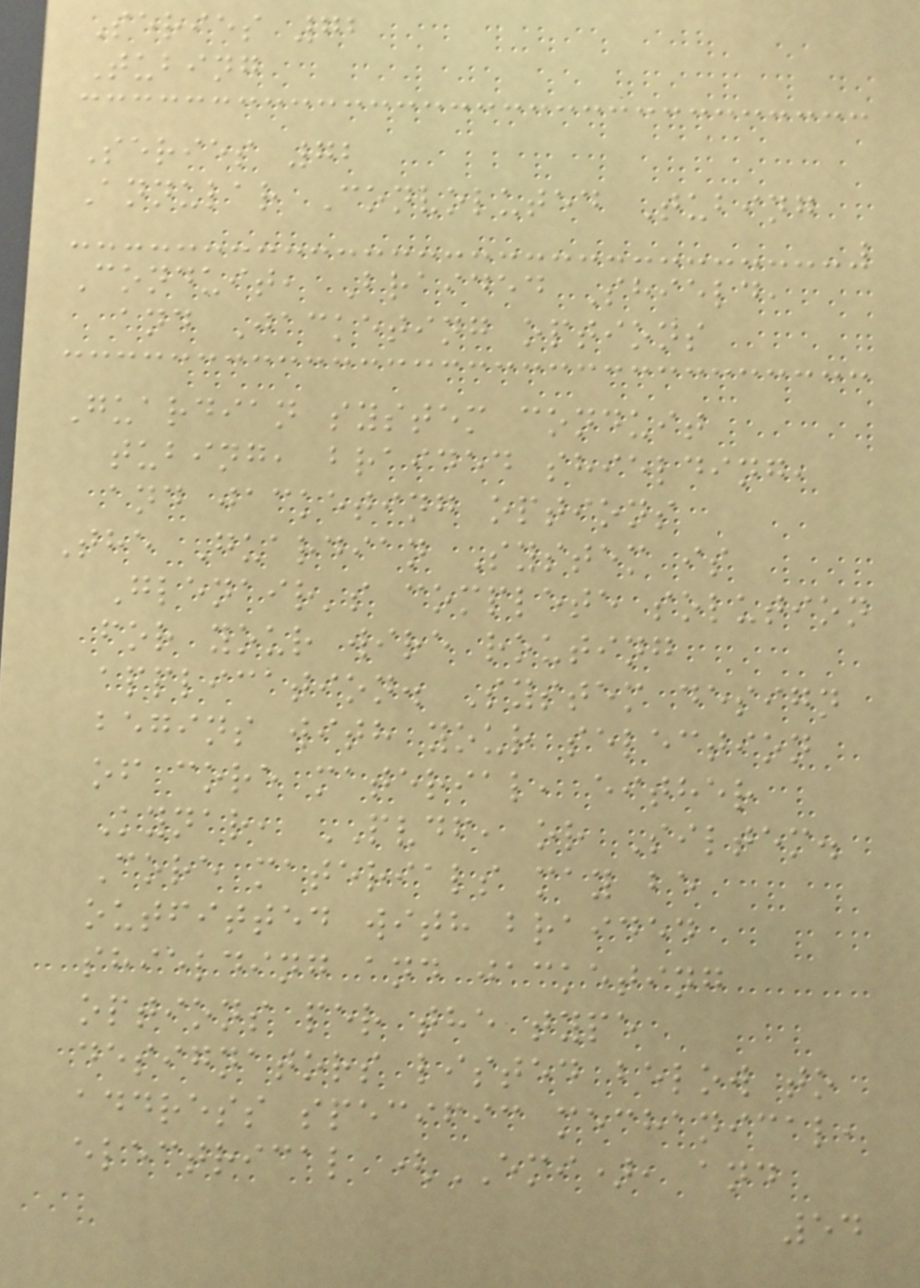Series 72
Tubing
Series 72
Annular Convoluted Tubing
Conduit, Braided Shield,
and Jacketing options
Guardian system conduit
tubing, braided shielding,
and jacketing options
The Guardian System is
Glenair's complete solution
for your wire routing
application. System design
begins with your selection
of core material, either
Kynar, PVDF, or Siltem.
Core materials may be
outfitted with braided
shielding and jacketing
options per the type
designators listed below to
address specific mechanical,
electrical (EMI), and
54
